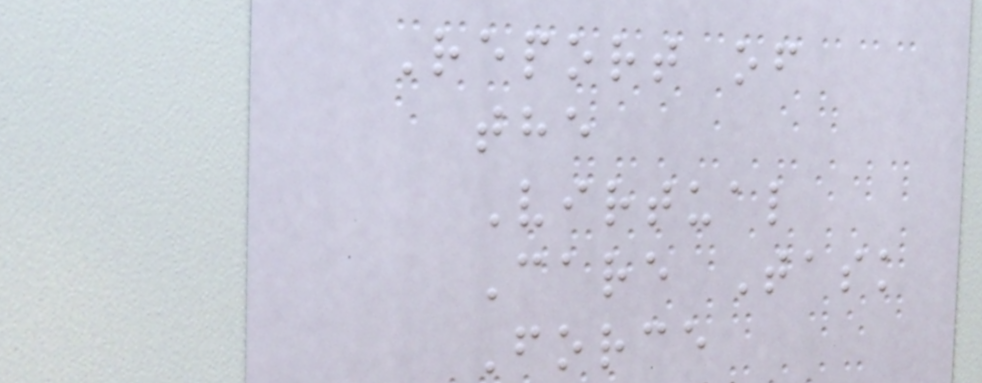Report of
the
Virtual
Care Task
Force
